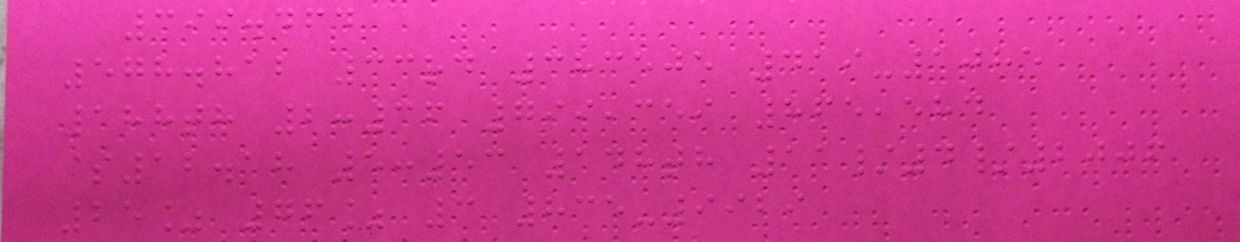399.464
578.812 33rd 383505 419-1085
188th 2:36 799,359 865,584
$12.18 5:53 148th 11/4/2006
25% 76% 3 835-9929
